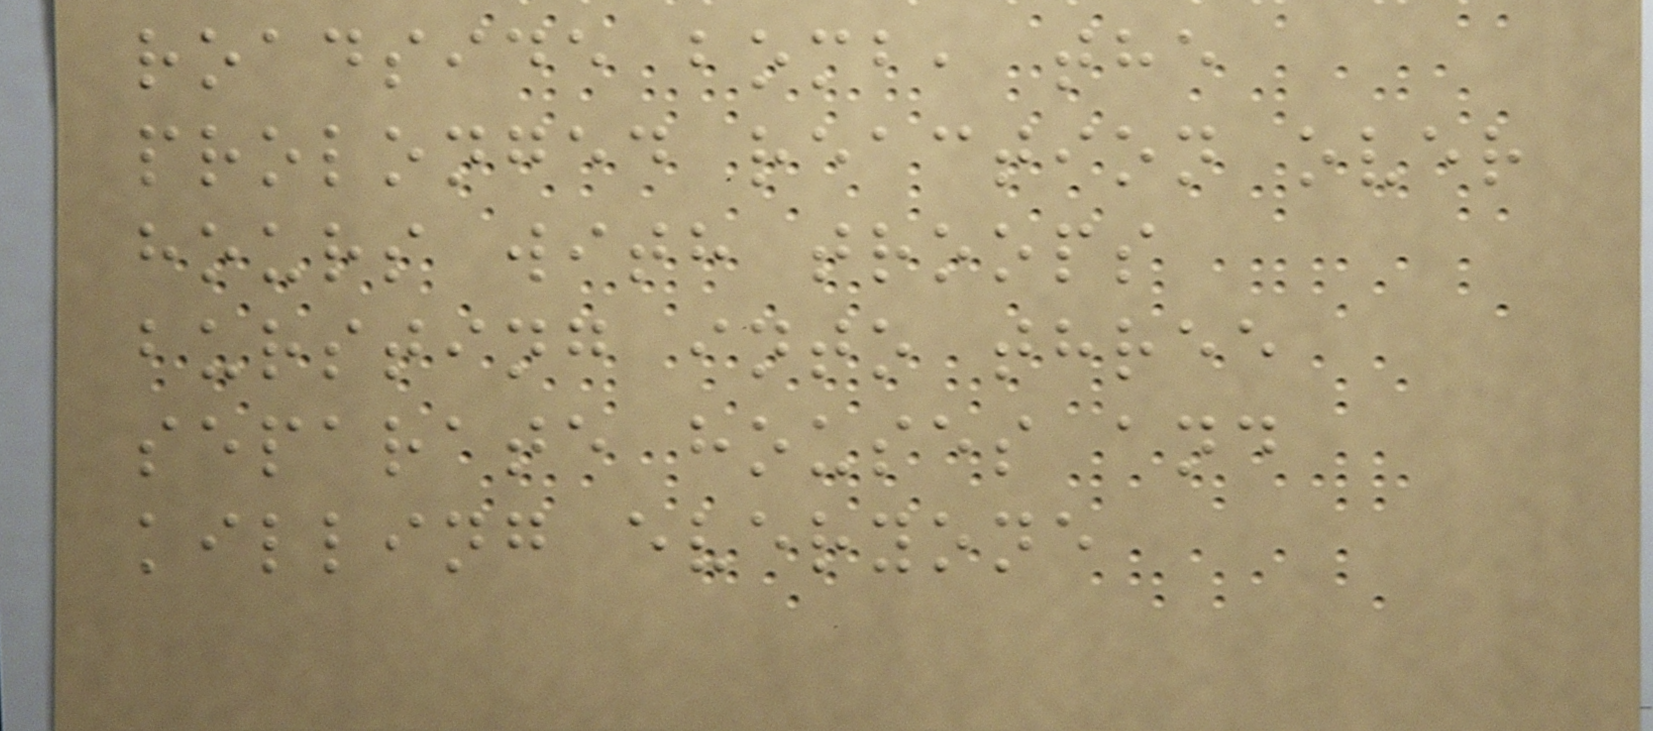roadside bomb, the
prolonged reaction over
hours with troops
bursting into three
separate houses and
killing everyone
